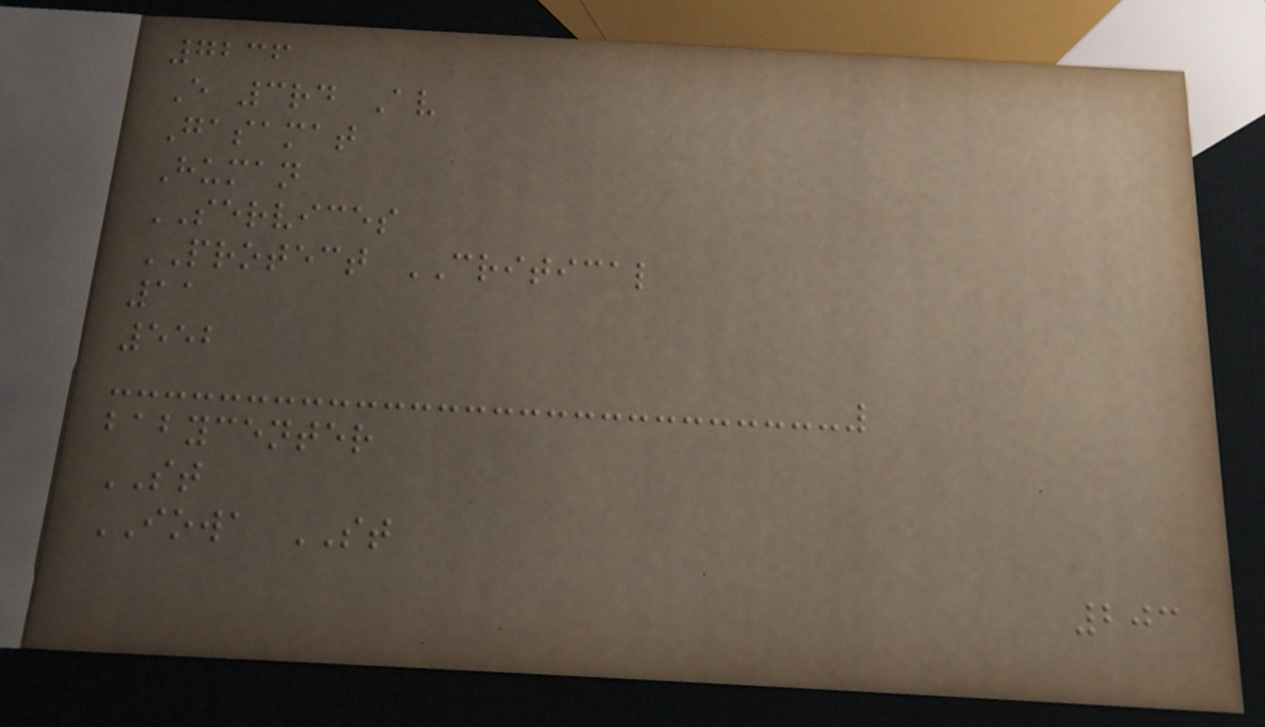7236
E 3rd Av
Gasamat
Human
SERVICES
PROTECT CRITICAL
11
552
babycenter
ST
IOWA ST
203
